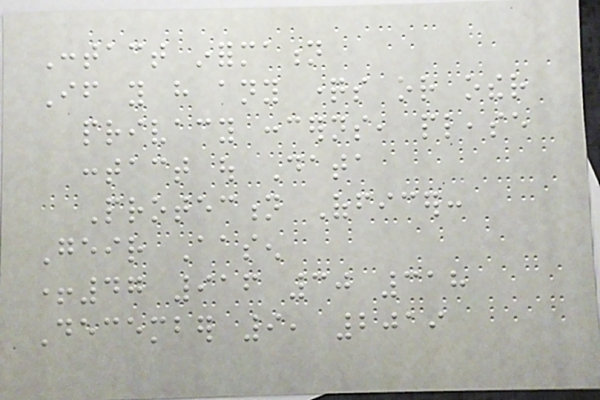Contact information
If you have any questions or other
privacy concerns, please
contact out Data
Protection Officer:
Geir Aasen
+47 916 30 318
December 9, 2019
